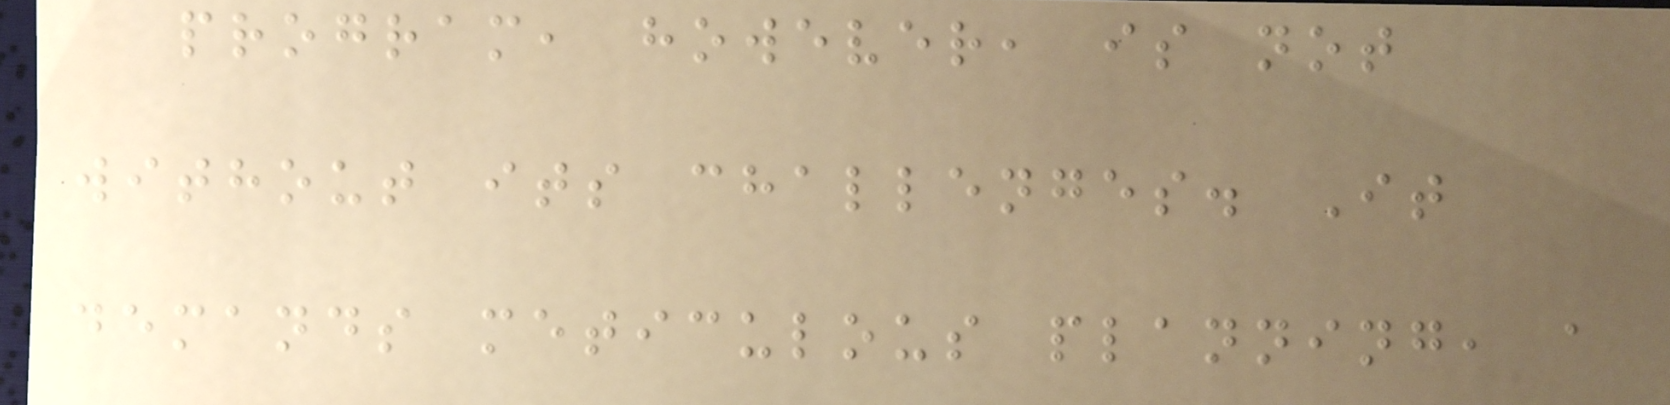program, however, is not
without its challenges. It
demands meticulous planning, a
